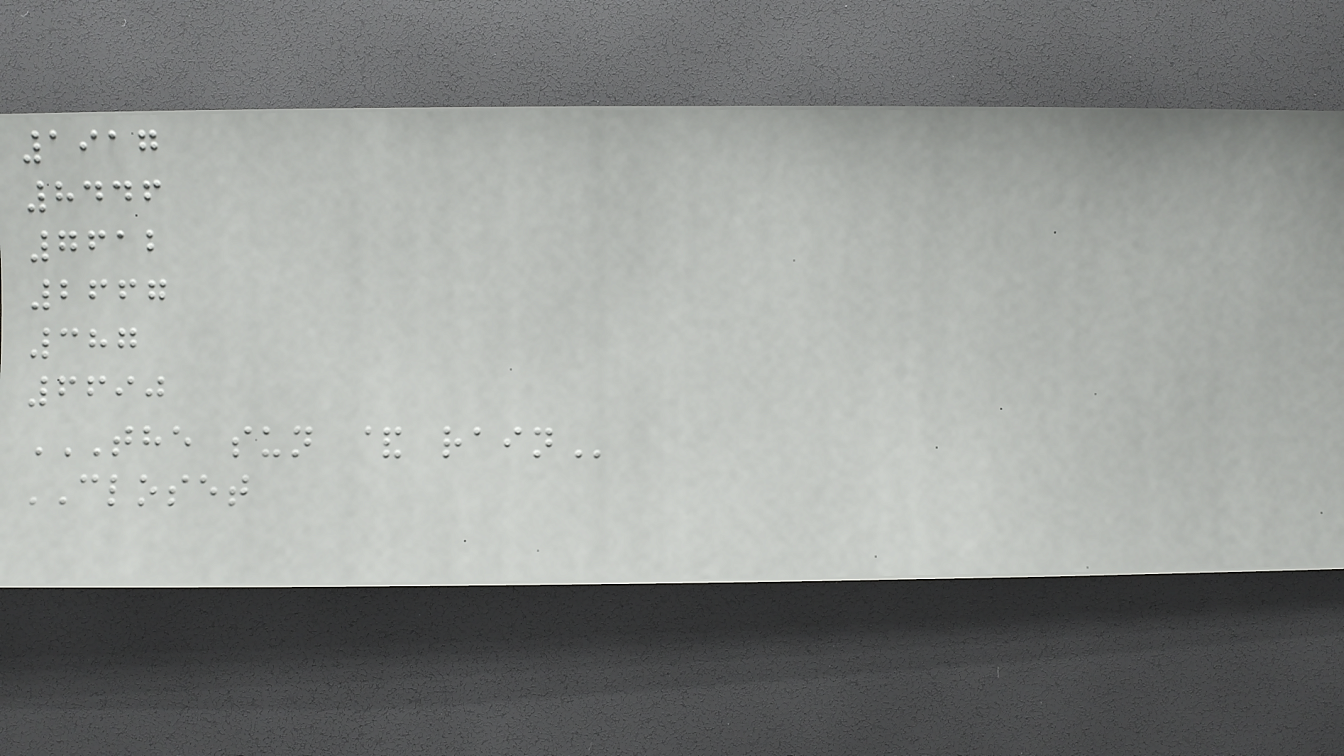1917
8446
7612
2667
387
6690
THE SUN & RAIN
CLOSET
